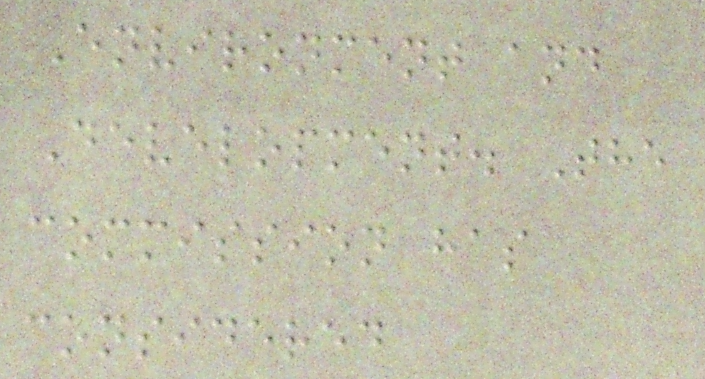Environment and
Development. The
commission has
considered
